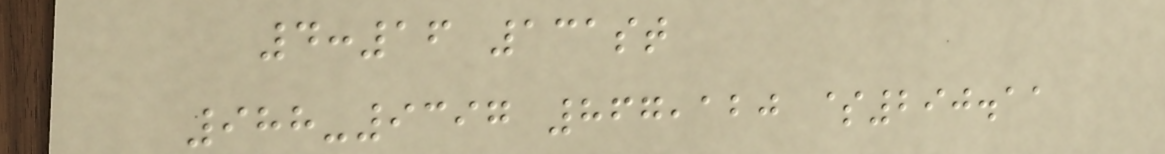4:16 131st
988-9397 867,120 $290.11
